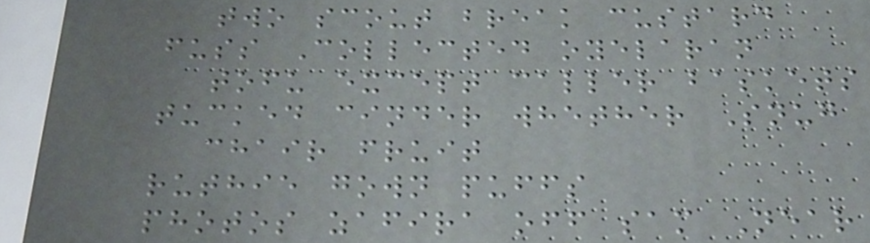two scout break custard
fuss Collected oyelaran
tofu except caller baskets
tucked cinder whether Snug
chair fruit
ruthie gown puffs
photos zafira off sam Near
